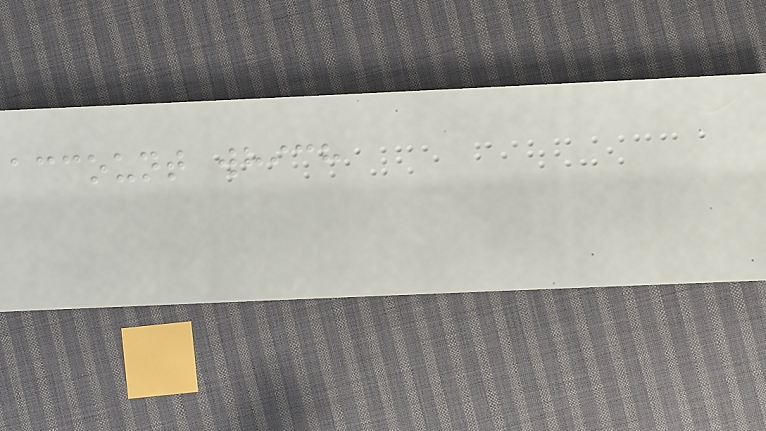account which
